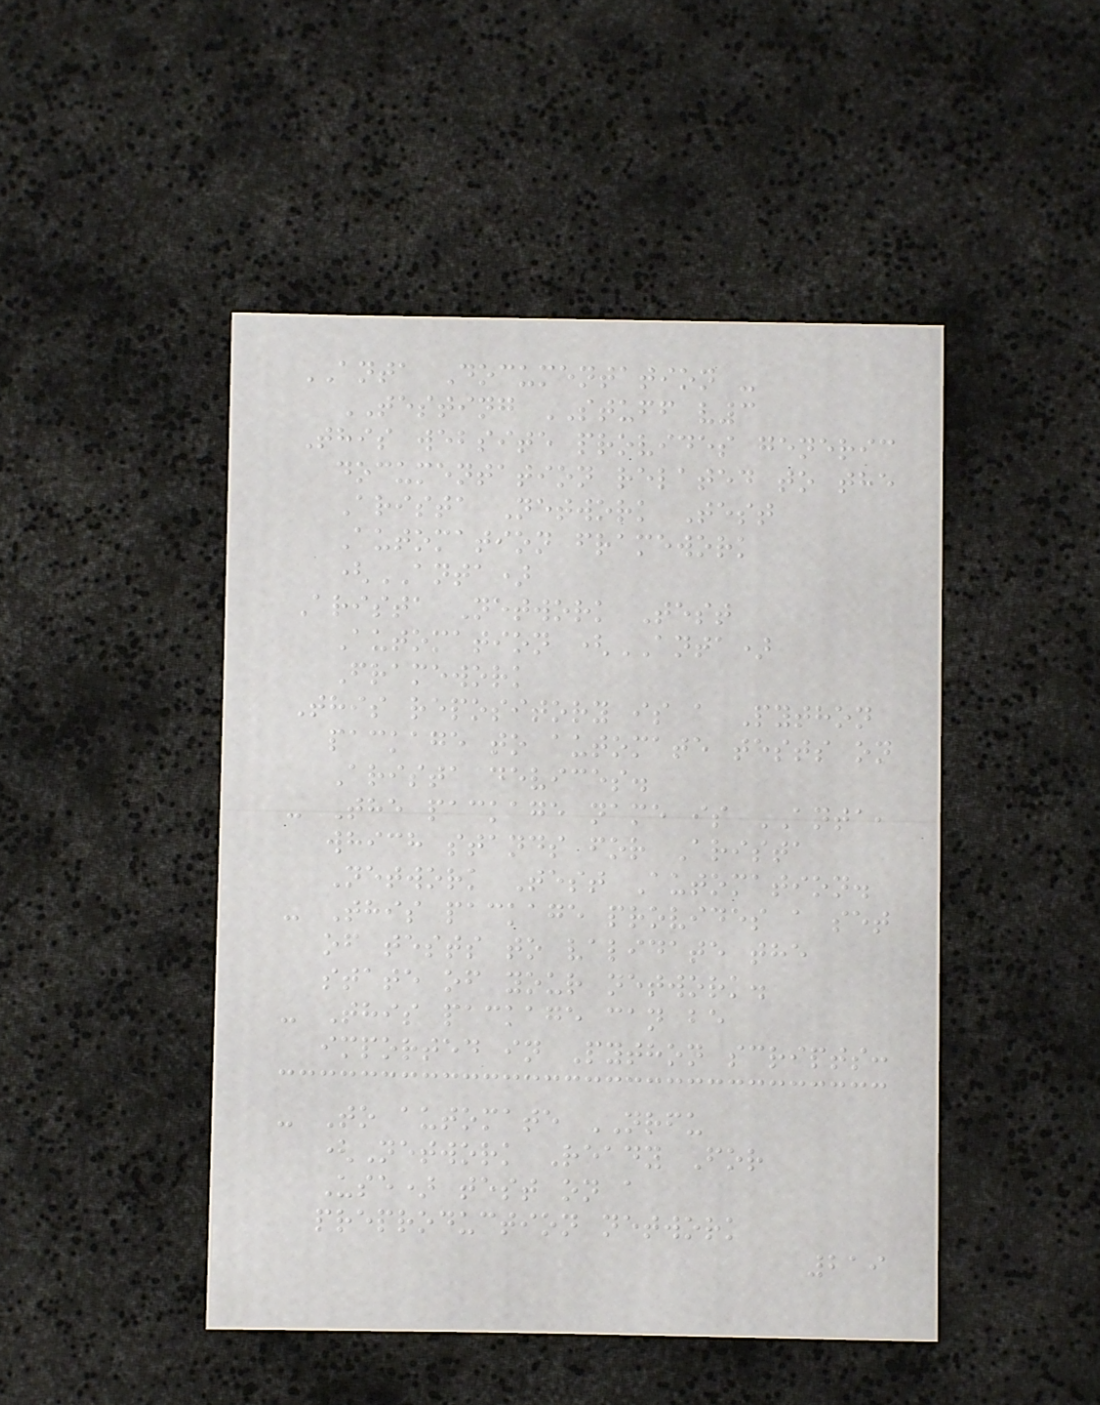ANTA Documentation -
TESTING STUFF v3
This website provides generic
documentation related to the
Arista Network Test
Automation framework
(ANTA)
Arista Network Test
Automation (ANTA)
Framework
This repository is a Python
package to automate tests on
Arista devices.
- The package name is ANTA,
which stands for Arista
Network Test Automation.
- This package provides a set
of tests to validate the
state of your network.
- This package can be
imported in Python scripts:
- To automate NRFU
(Network Ready For
Use) test on a
preproduction network
219
